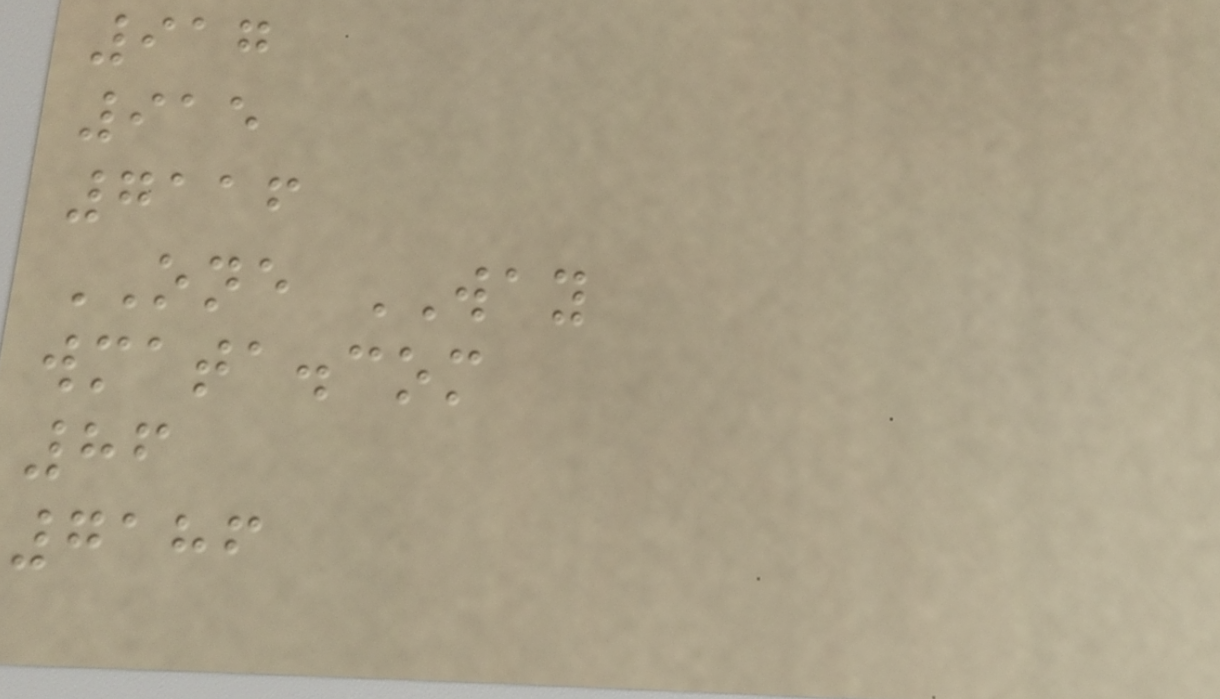917
915
7116
ONE WAY
wmata.com
86
7186
